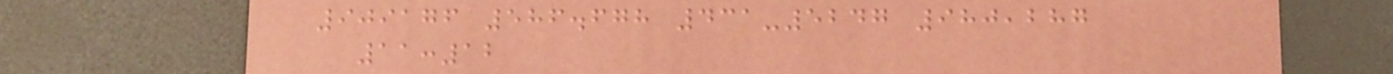909176 586.678 431-5247 980,287
11:12
